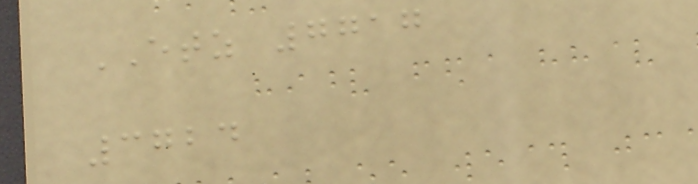ETZ 7717
3724
